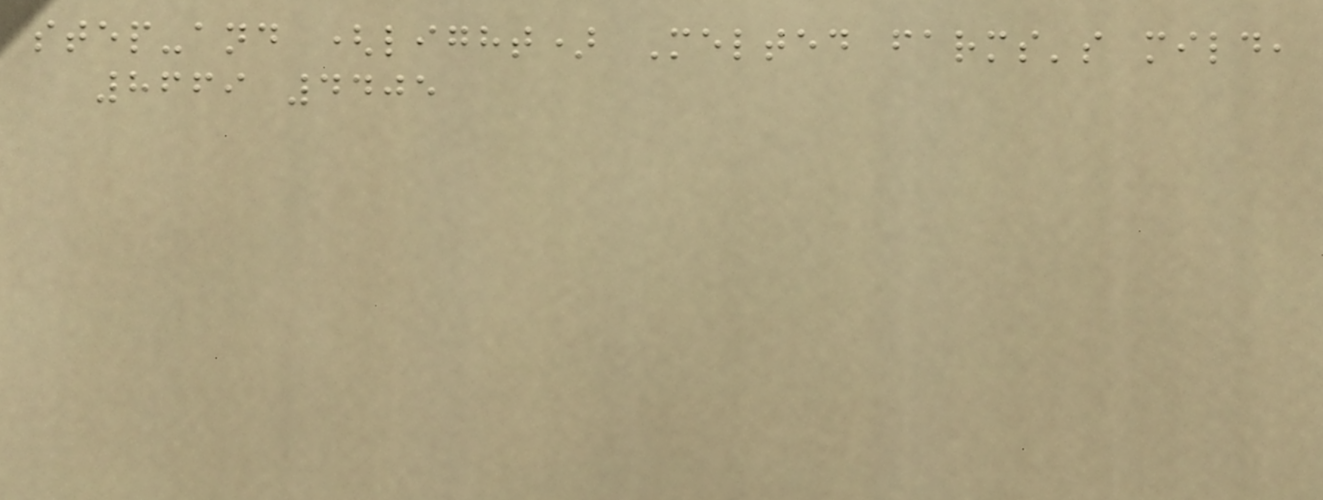step-and (light) Melted farms's mild,
8669 4405
